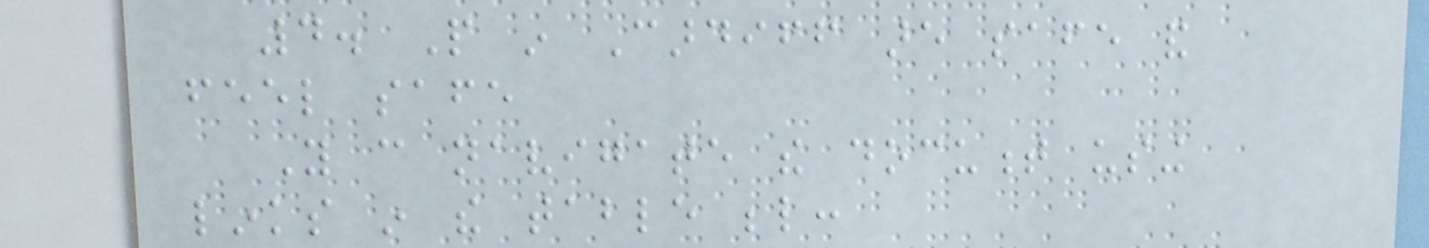4. People in Cardiff are safe and
feel safe
You can navigate the document using
links in the table below:
